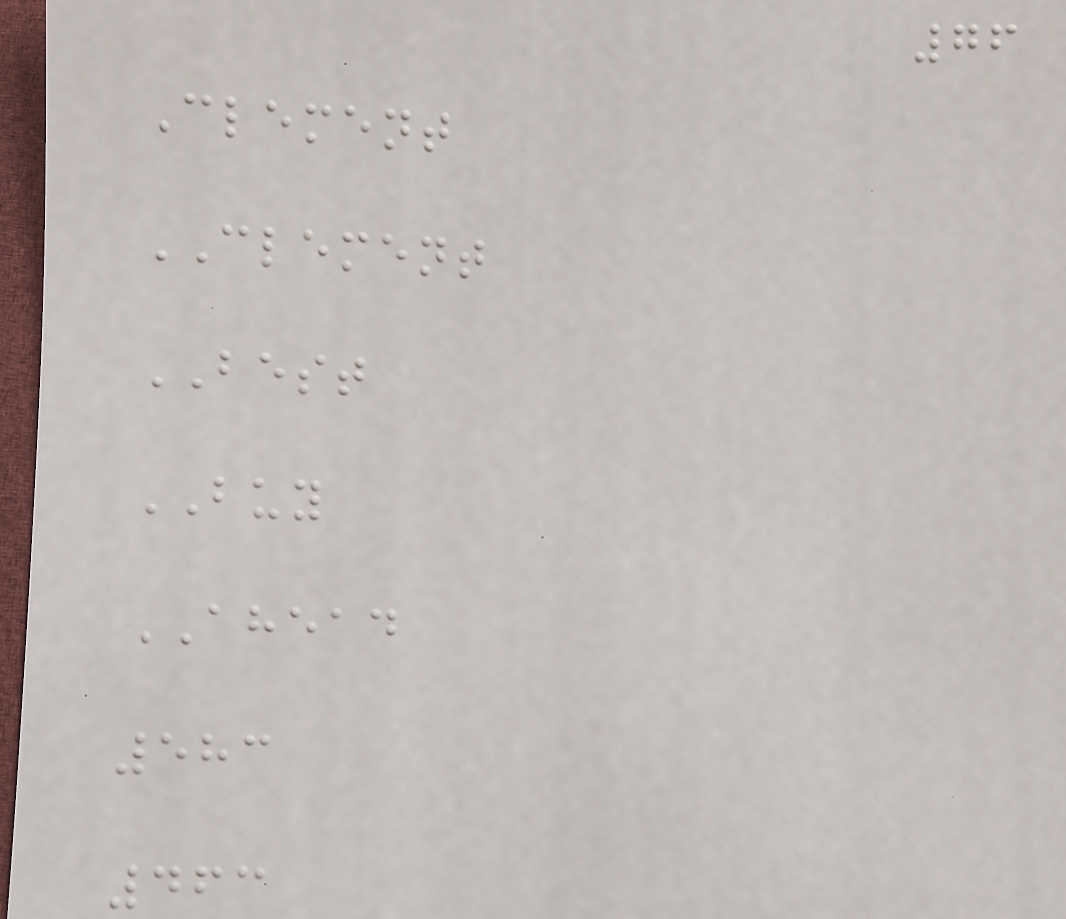76
Clement
CLEMENT
BEST
BUY
AHEAD
583
463
